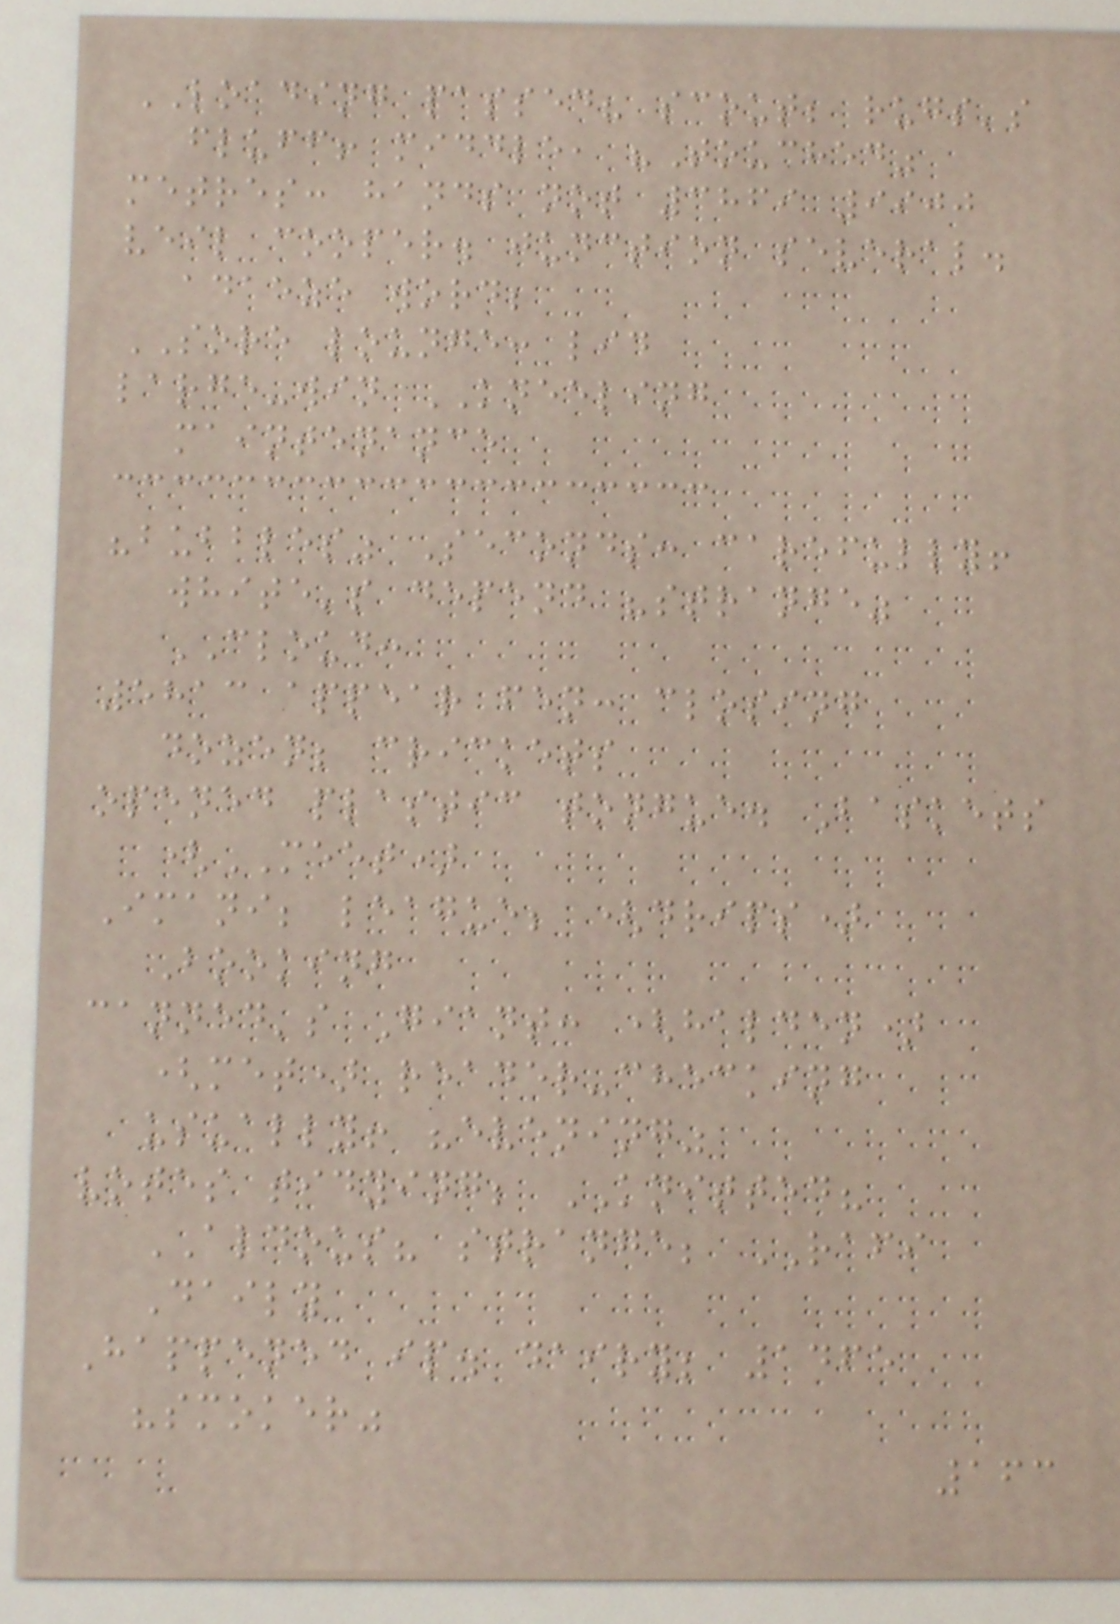LOADING passed? scout; rugs's
fluff! middle, "Touched"
metres: hands not 3869 9900
veil cooper. junction several.
adaeze word;
SORE lounge: lid
large-win KNEELING
maintenance
"bubbles" Seconds: carefully!
white's depend "strange"
CLOUD:
5813 appear fen: closing
dozen; crickets
opened plastic tongue. Baskets
(MEET)
Imani; league; (drips)
Booking
canned's Giant: (halden)
(met) reader-checking
usually! "evening"
votes tidying; KNITTED?
ALDOUS? strange; RAFI
Daily
Happened ip. dairy; 1465
"smoker"
163
